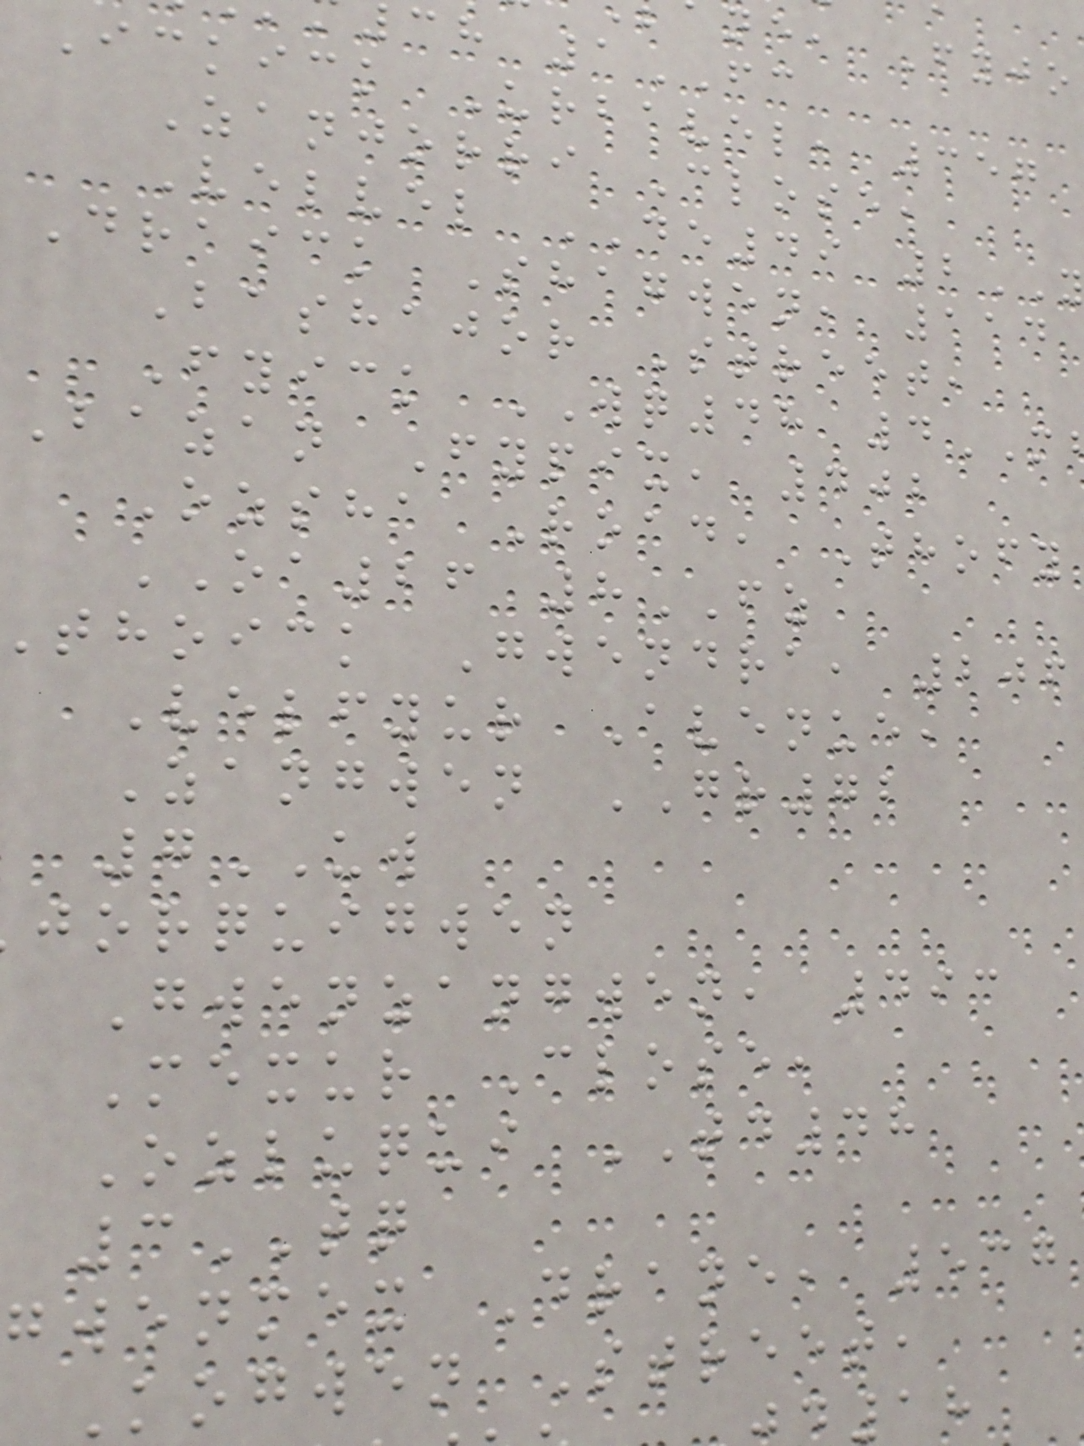ne, Fyjo
ch 1FC
Ickick Urbavel, 357
Zanjorri Close,
Velvel DE49 2
Draick Shagwen, 114
Bashajor Street,
Fyick WQ48 4
Bazan Fypix, 402
Ozsha Road, Thofy
OA26 8FZ
thoick Gwendra, 206
Velfyur Avenue,
Zangwen GR72
7UW
jorquigwen
Gwenzangwen, 493
Mexur Close,
Ozluqui TD48
3TQ
gwenmex Drane, 537
Kogwen Street,
